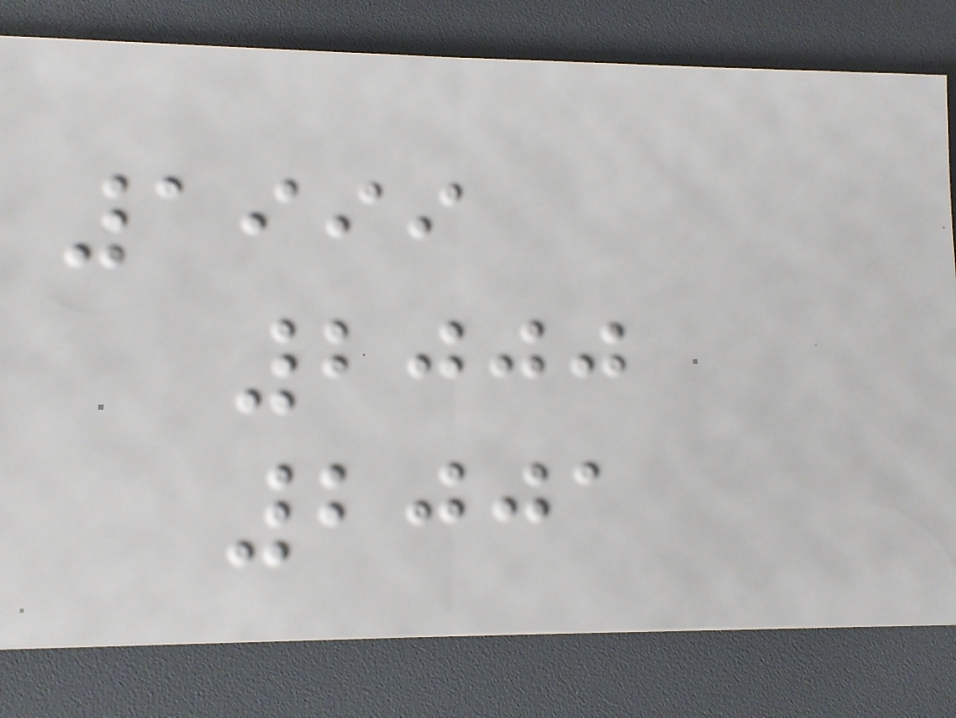1999
2000
2001
